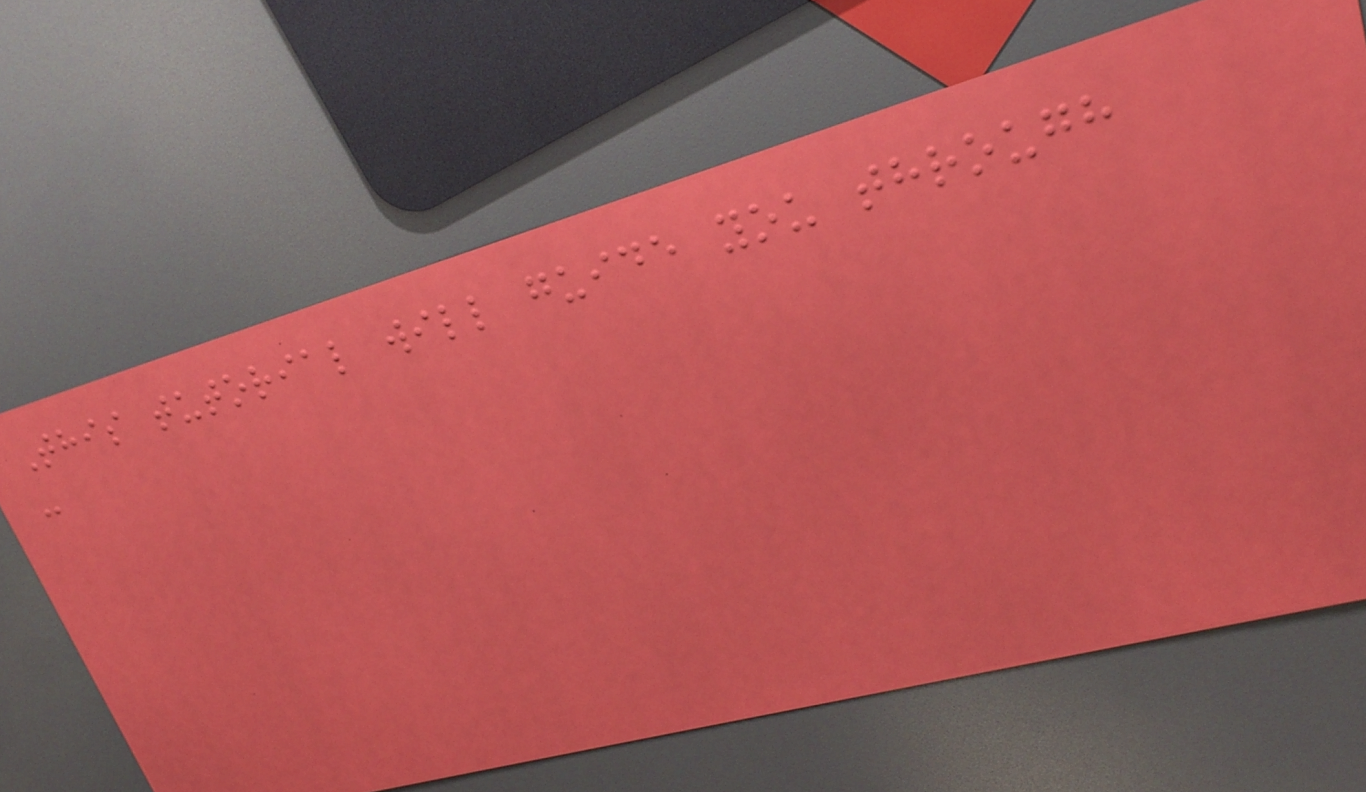This tutorial will guide you through
-
